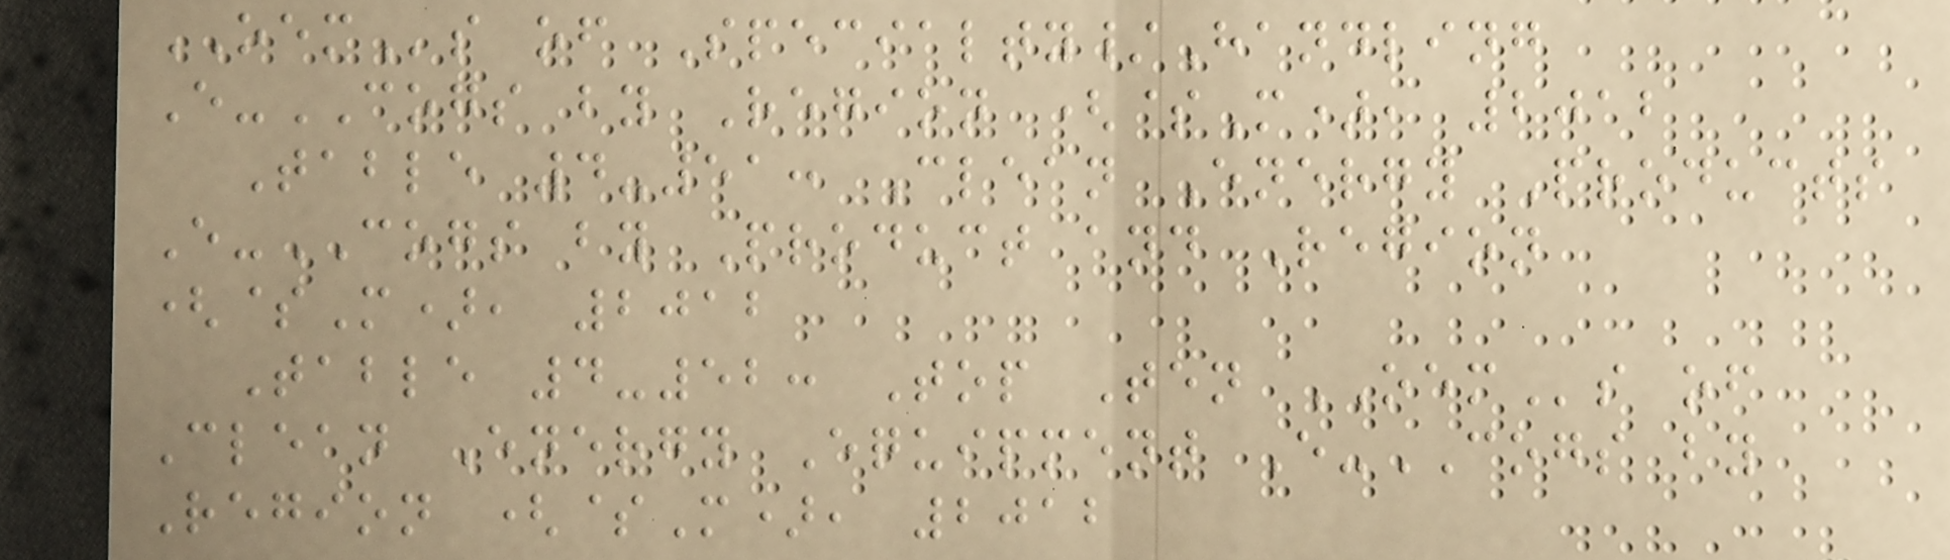OEMs of Specialty/Handling
E-COGS by Region ($M), 2012
Table 4-51: Clean Energy Products
E-COGS by Product and Region
($M), 2012
Table 4-52: Top Ten OEMs of
Clean Energy Equipment E-COGS by
Region ($M), 2012
